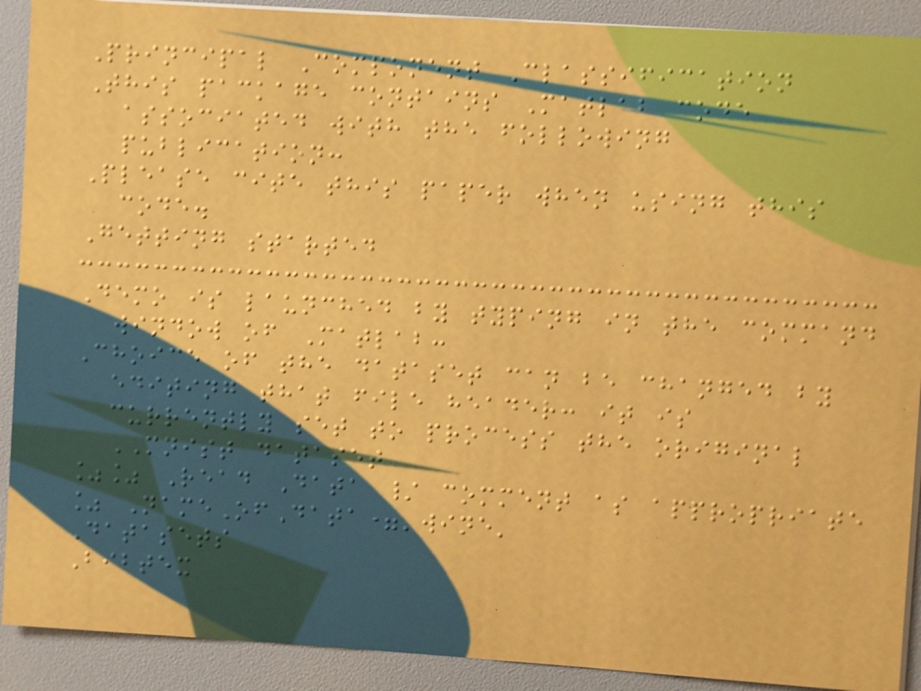Principal Component Classification
This package contains Matlab code
associated with the following
publication:
Please cite this paper when using this
code.
Getting started
Demo is launched by typing in the command
window of Matlab:
Choice of the dataset can be changed by
editing that file header: it is
currently set to process the original
MNIST dataset
%% Read Data / comment as appropriate
% NameOfData='wine'
Datasets
Bibtex
